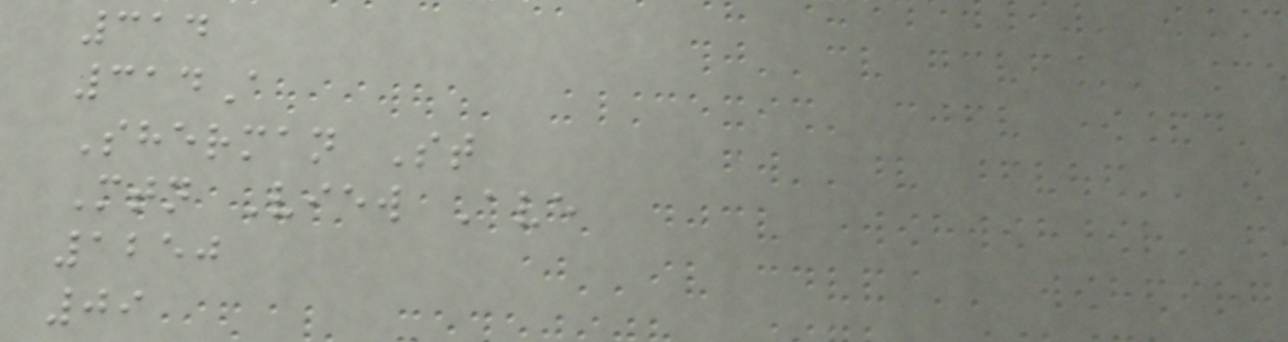314
314A
Sherman St
Mtn View Ave
1250
09
